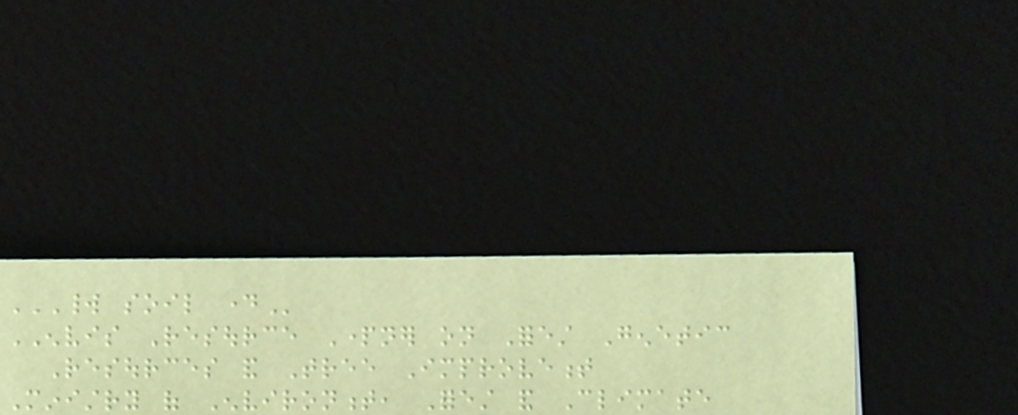WORLD SOIL DAY
ENVIS Resource Partner on Forest Genetic
Resources and Tree Improvement
Ministry of Environment, Forest and Climate
